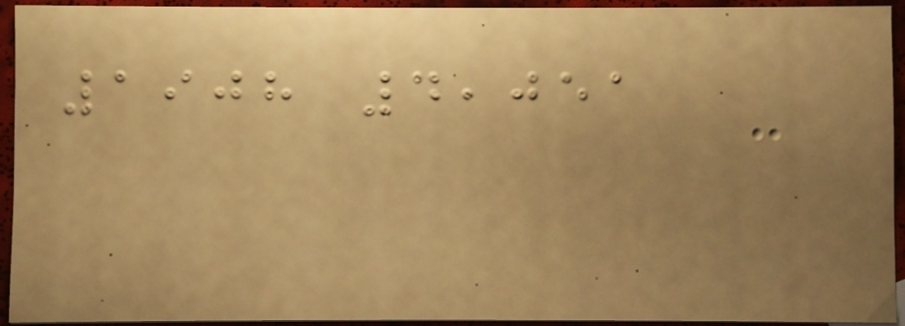1908 4,051
